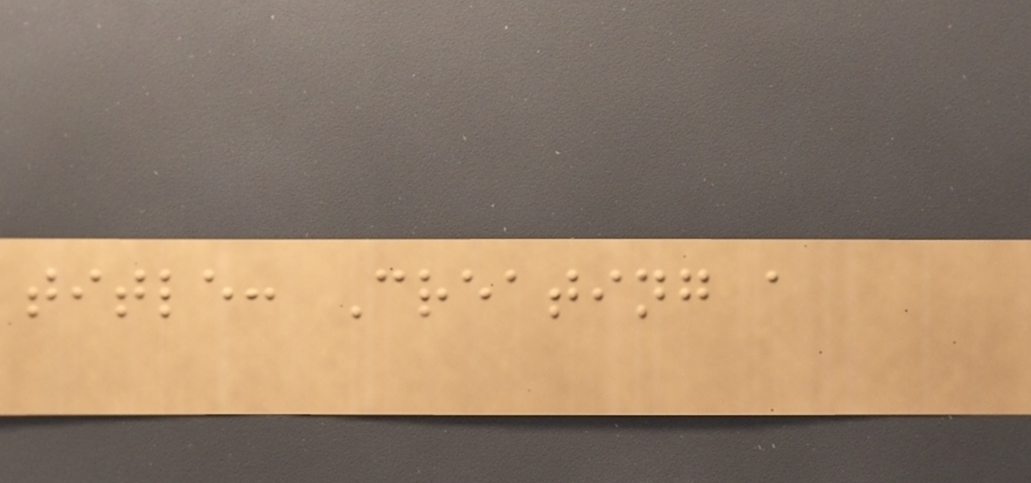title: Creating a
